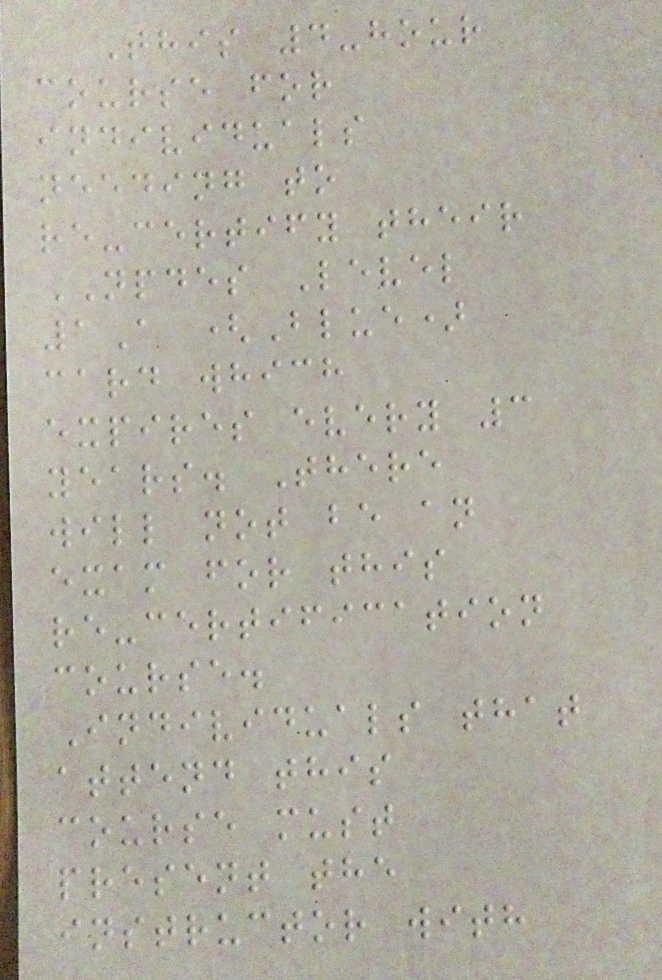This 4-hour
course for
individuals
needing to
re-certify their
NPDES Level
1A (Blue)
card which
expires every 3
years. There
will not be an
exam for this
re-certification
course.
Individuals that
attend this
course must
present the
instructor with
